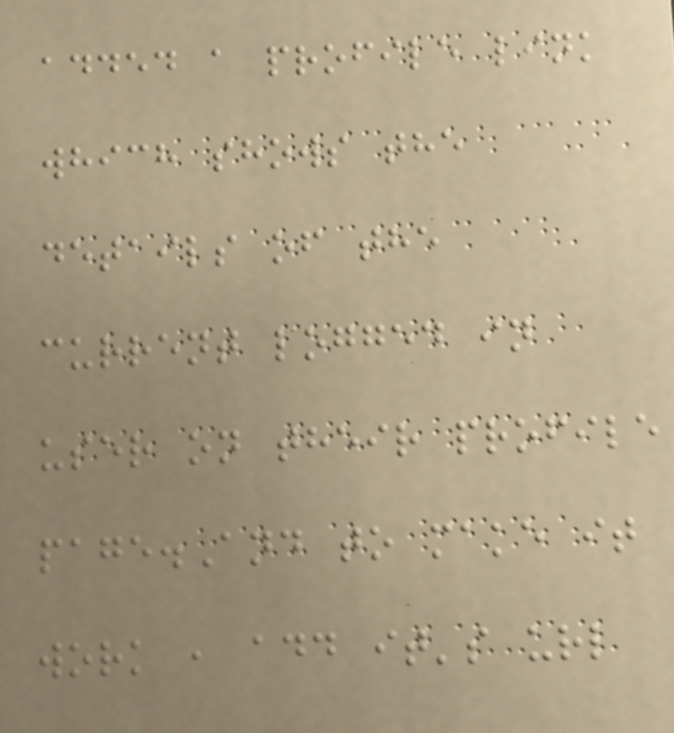added a profile link
which shows the
details of the
current logged in
user on their profile
page.And to make it
work , add it's url
